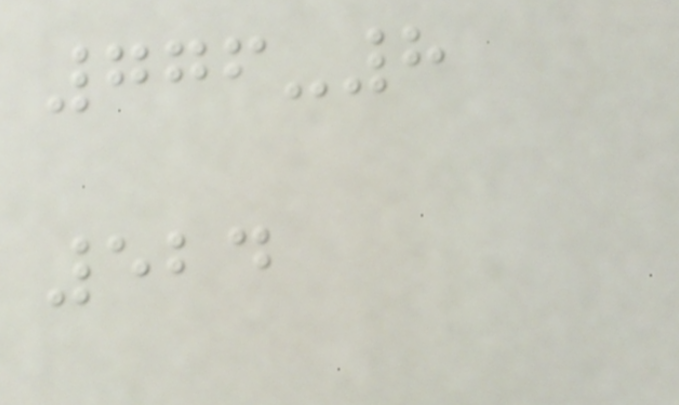776-8
524
